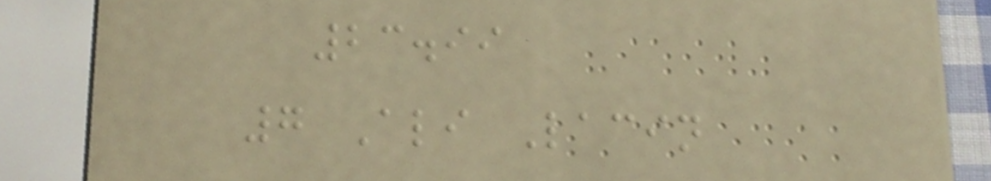23.99
7 Ali Lacin
